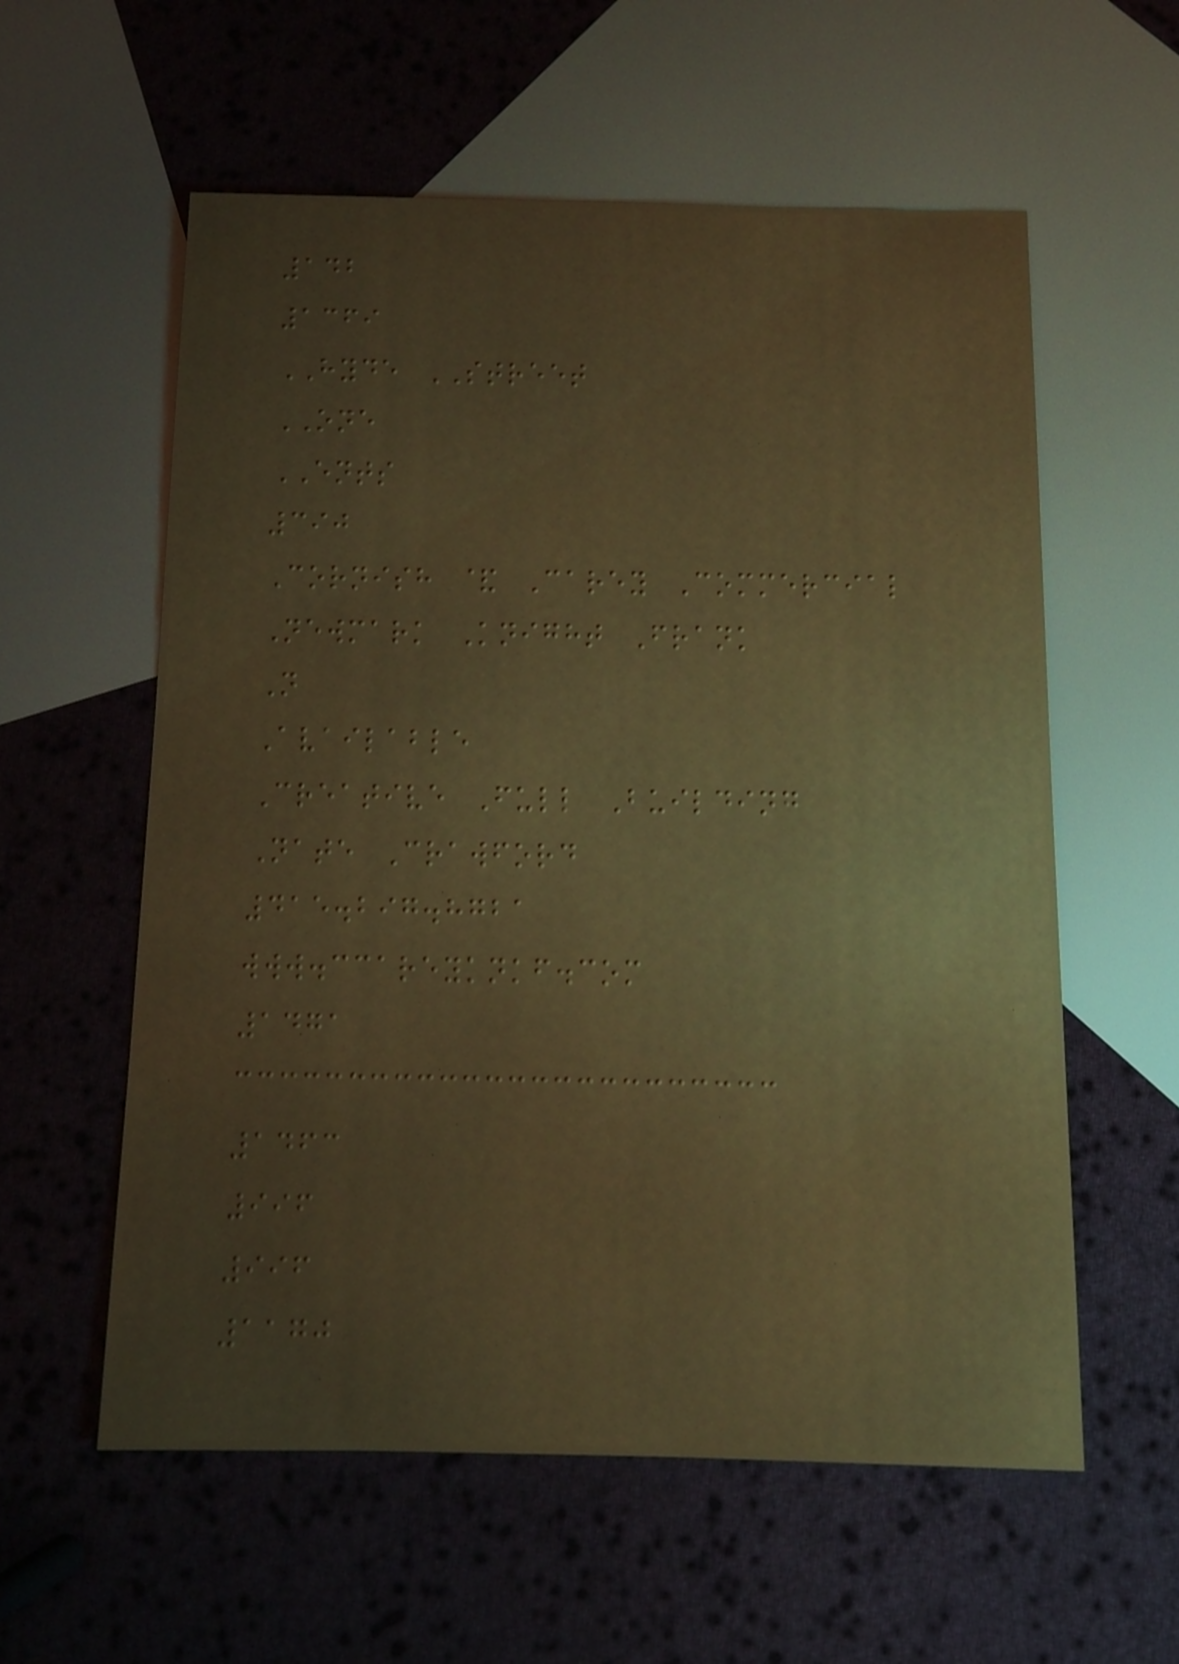142
1369
HYDE STREET
ONE
ENTS
390
Cornish & Carey Commercial
Newmark Knight Frank
N
Available
Creative Full Building
Nate Crawford
415.297.8721
www.ccareyknkf.com
1471
1463
996
996
1170
